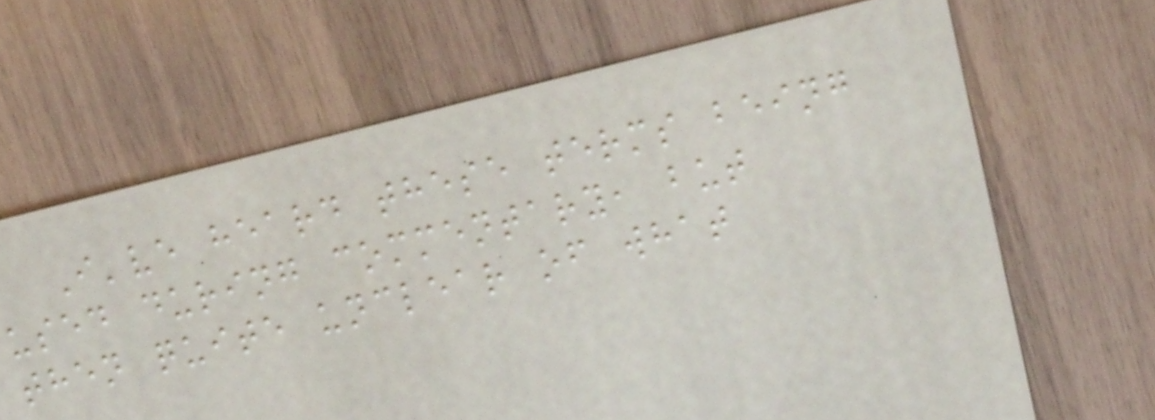I've heard these terms being
used during commentary, but
then quite unclear of what
